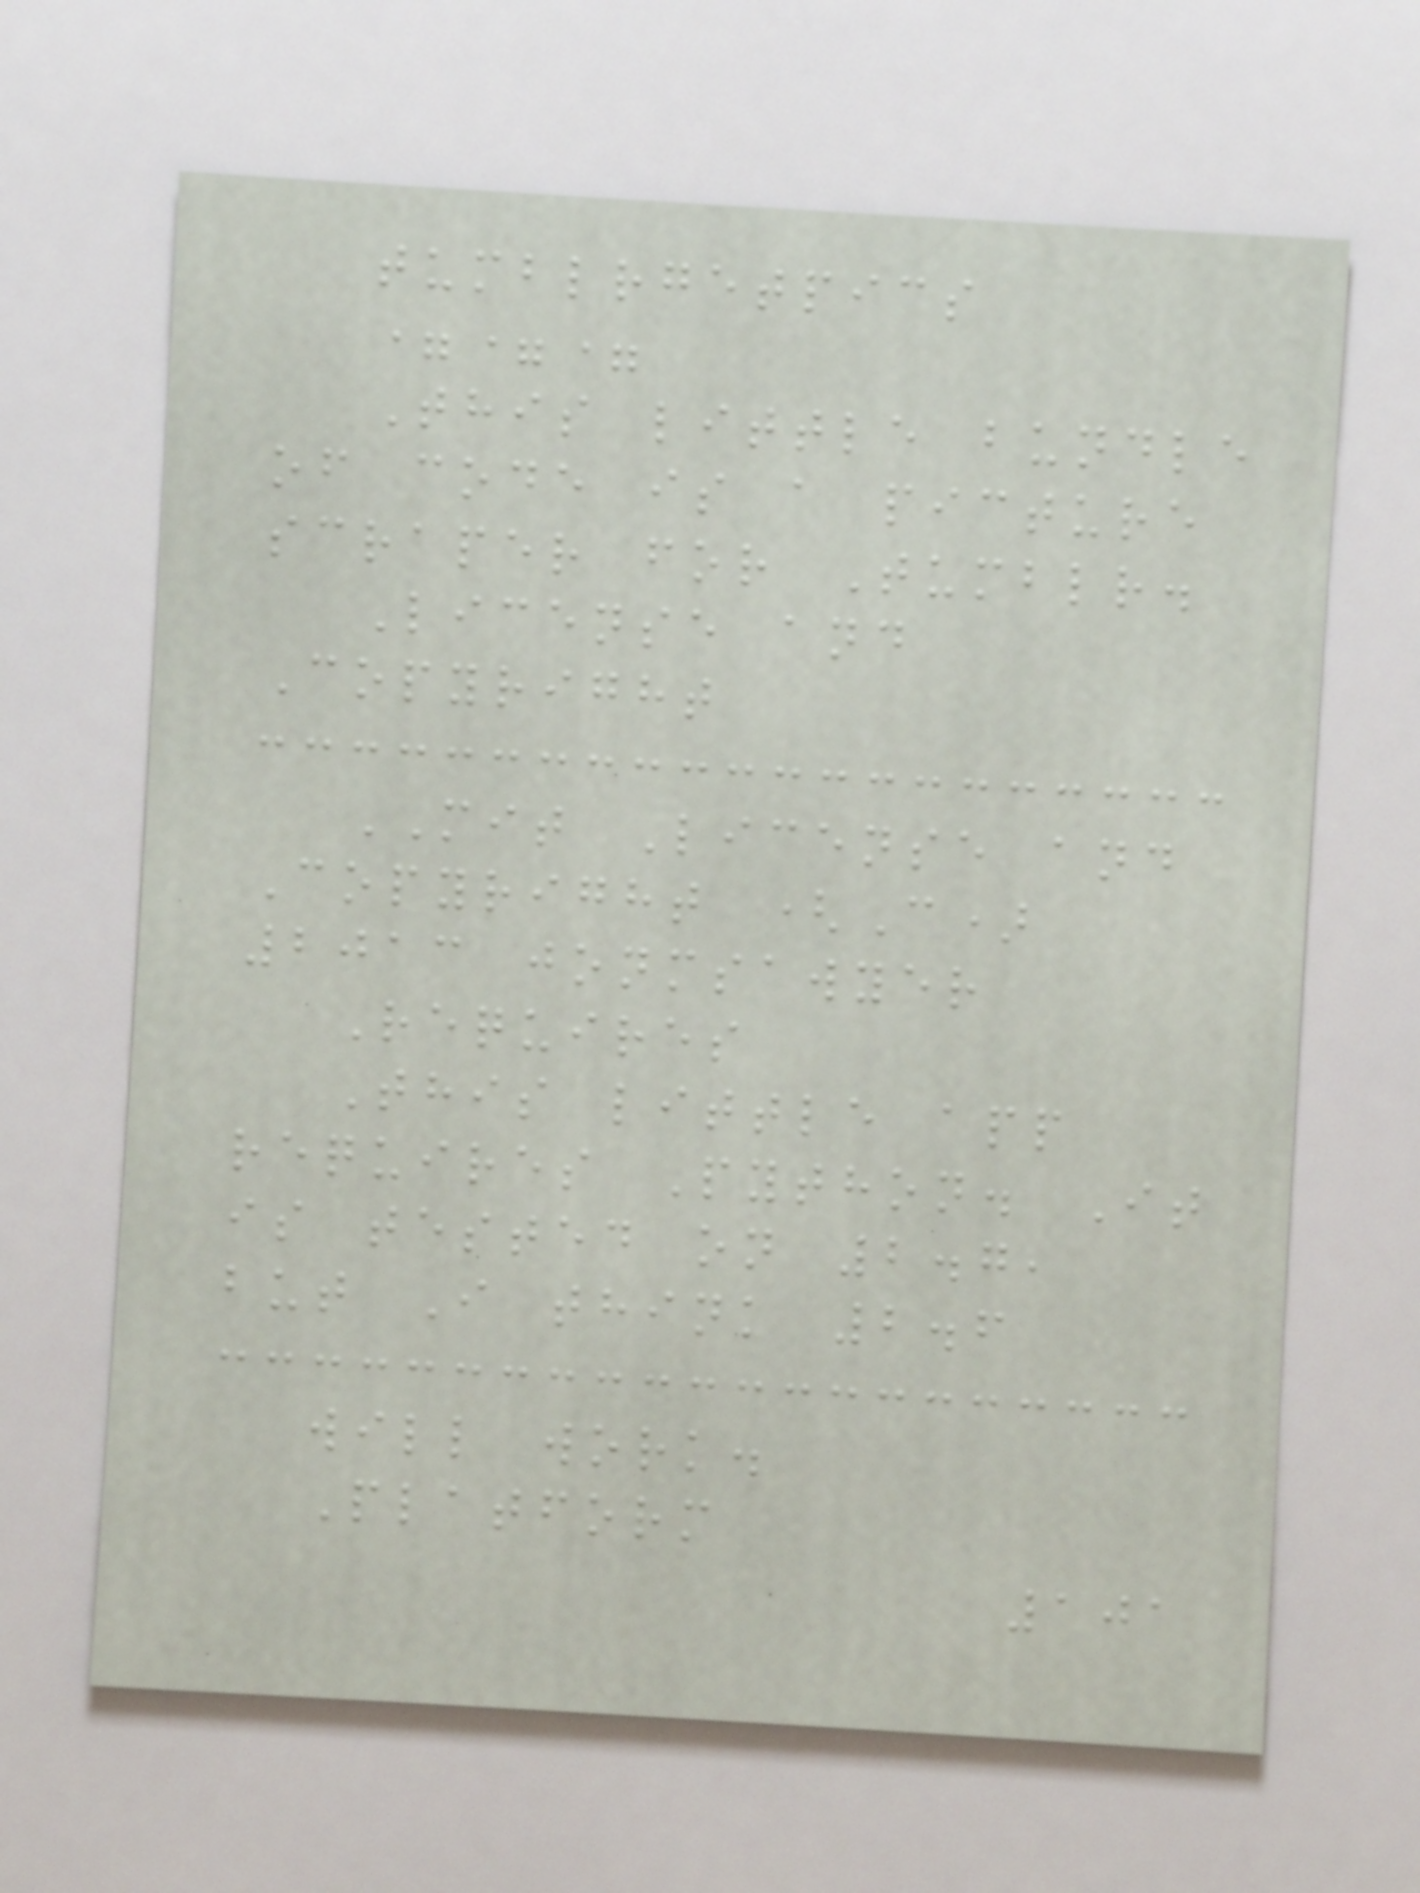tumblrgetpics
===
This little bundle
of code is a picture
scraper for Tumblr.
License and
Copyright
MIT License and
Copyright (C)
2013 jonmsawyer
Requires
This little app
requires Python. It
is tested on 2.7,
but I think 2.6
will work.
Platform
101
